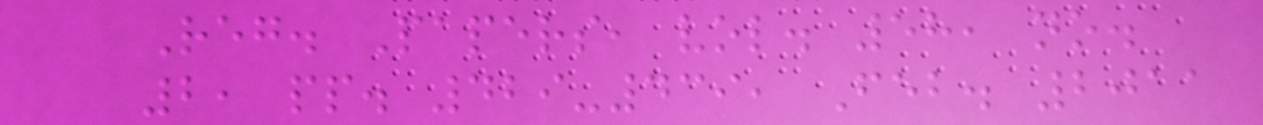Reg. Papers, vol. 58, no.
2, pp. 429-439, Feb. 2011
